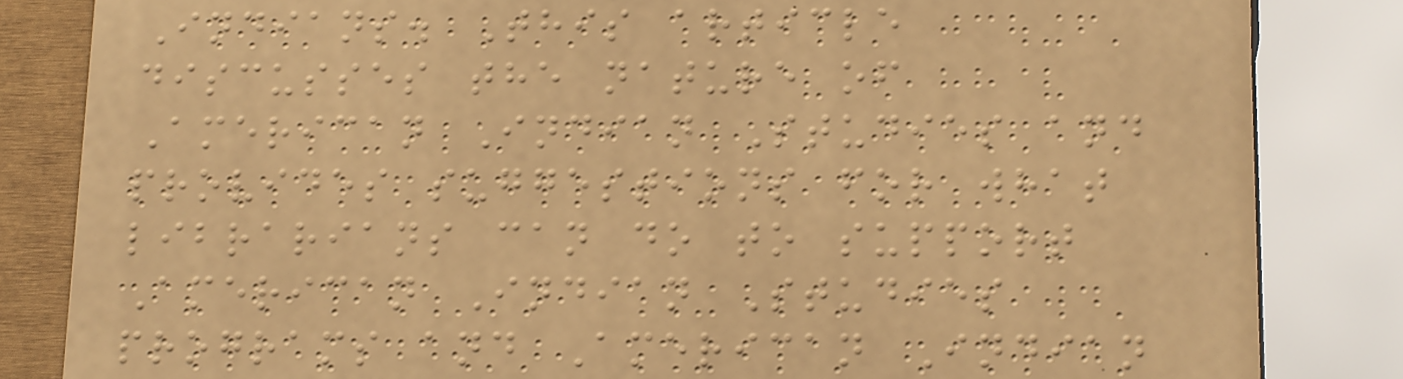Indians. This article
discusses the nature of
American Indian Studies and
provides suggestions for what
librarians can do to support
American Indian Studies
programs and American Indian
